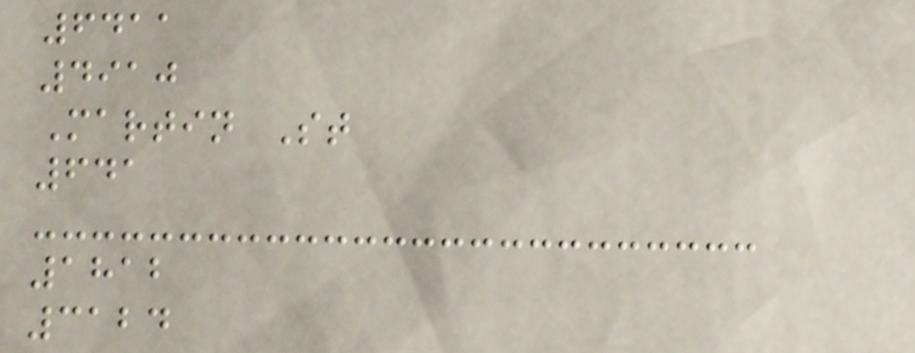6411
4910
Martin St
641
1812
3124
